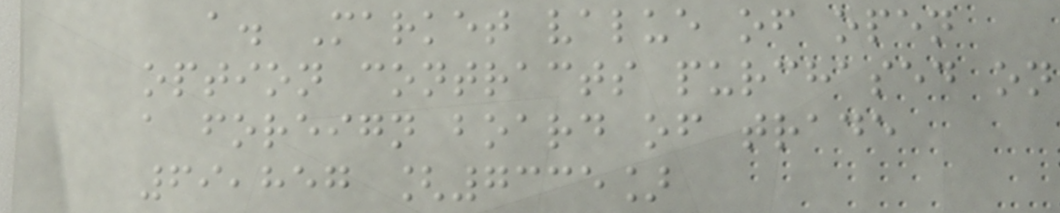a. Market value of open
option contracts purchased on
a foreign board of trade
69,857 [7335]
